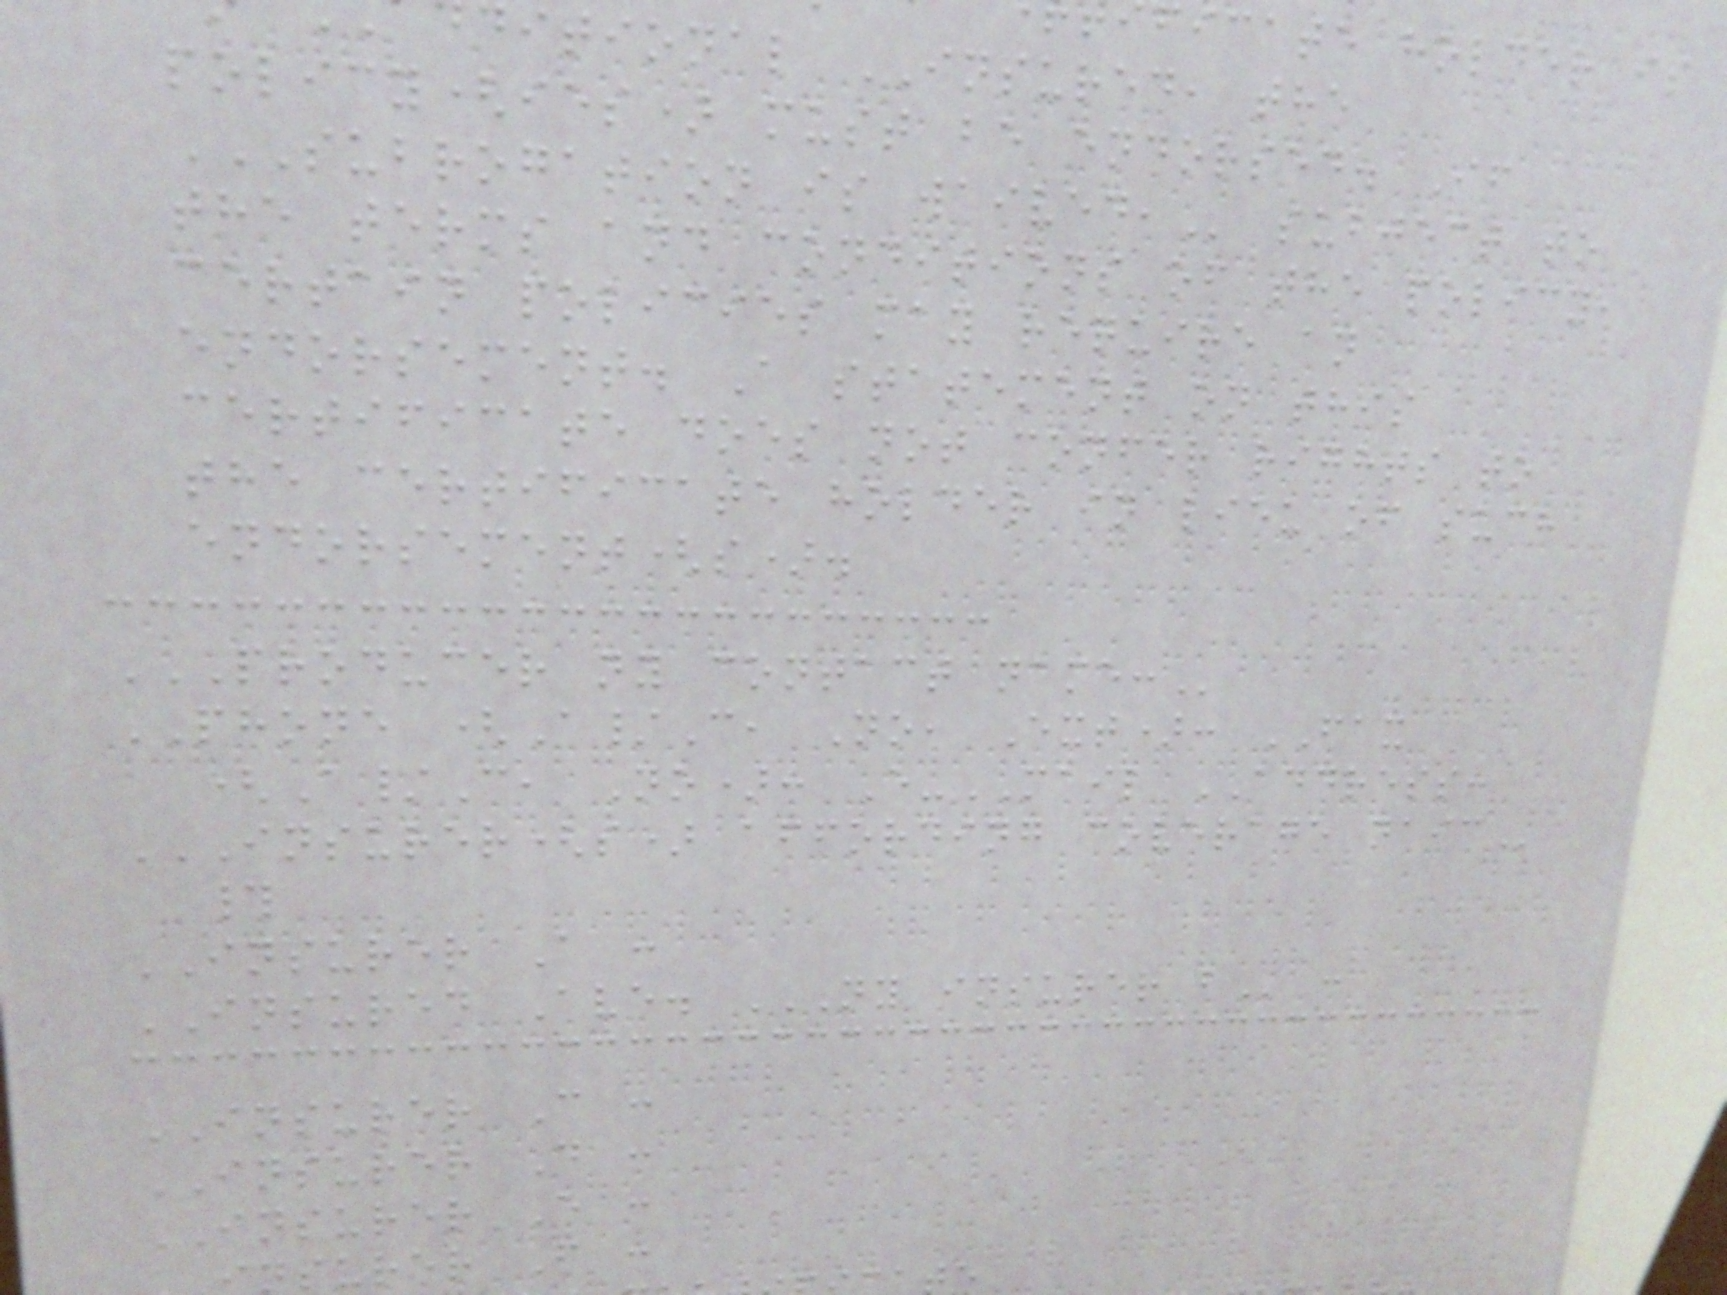ficate holder is
itional INSURED, the
policy(ies) must be endorsed. If
SUBROGATION IS WAIVED, subject to
the terms and conditions of the policy,
certain policies may require an
endorsement. A statement on this
certificate does not confer rights to
the certificate holder in lieu of such
endorsement(s).
PRODUCER NY CONTACT NAME:
PHONE (A/C, No, Ext): FAX
(A/C, No): E-MAIL ADDRESS:
INSURER(S) AFFORDING COVERAGE NAIC
#
INSURER A :
INSURED Ave. NY INSURER B :
INSURER C :
INSURER D :
INSURER E :
nsurer F :
